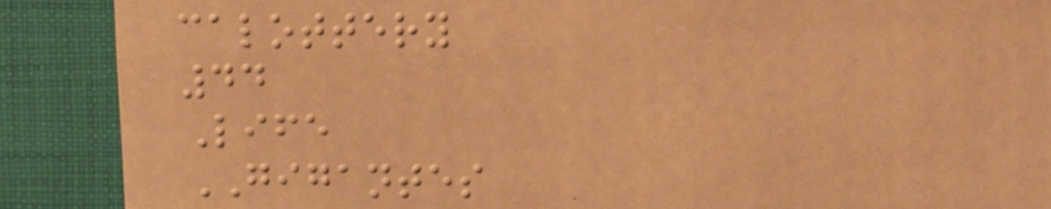calottery
44
Life
GIGANTES
